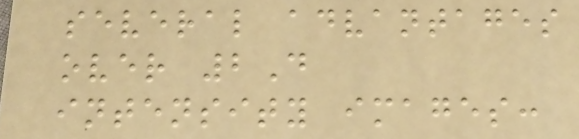several advantages
over 2D
intensity images:
